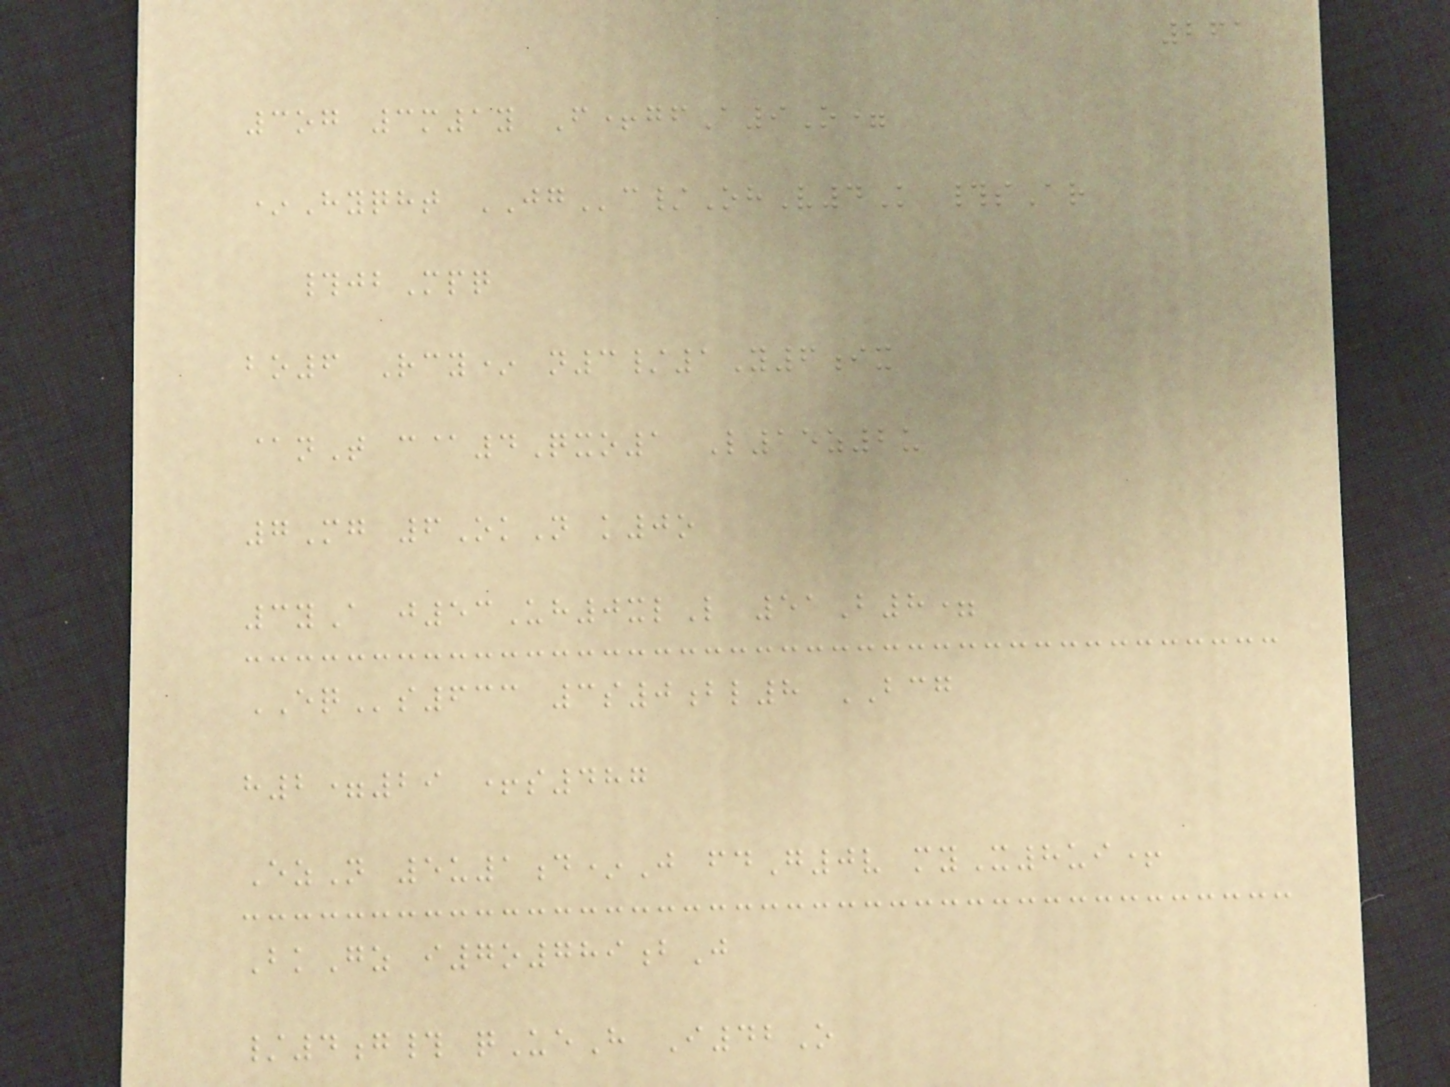261
3og 3m1y F+gfA9O=
*Hyqht JGc/OhV4K #sAr
#jbMpq
bo6 Rcy* n3/1Y6ix
@nT c@4Qxo1 L15z2u
7Mg 6OkN k0o
3yA j53Uh0xlL 51B8=
EQs633 3s0bl8 BCG
h2=29 +s487
EzN 5u1d*J fdG0v myX8ui+
BkGz i7o789bJ
/4g# qUeH I42O
